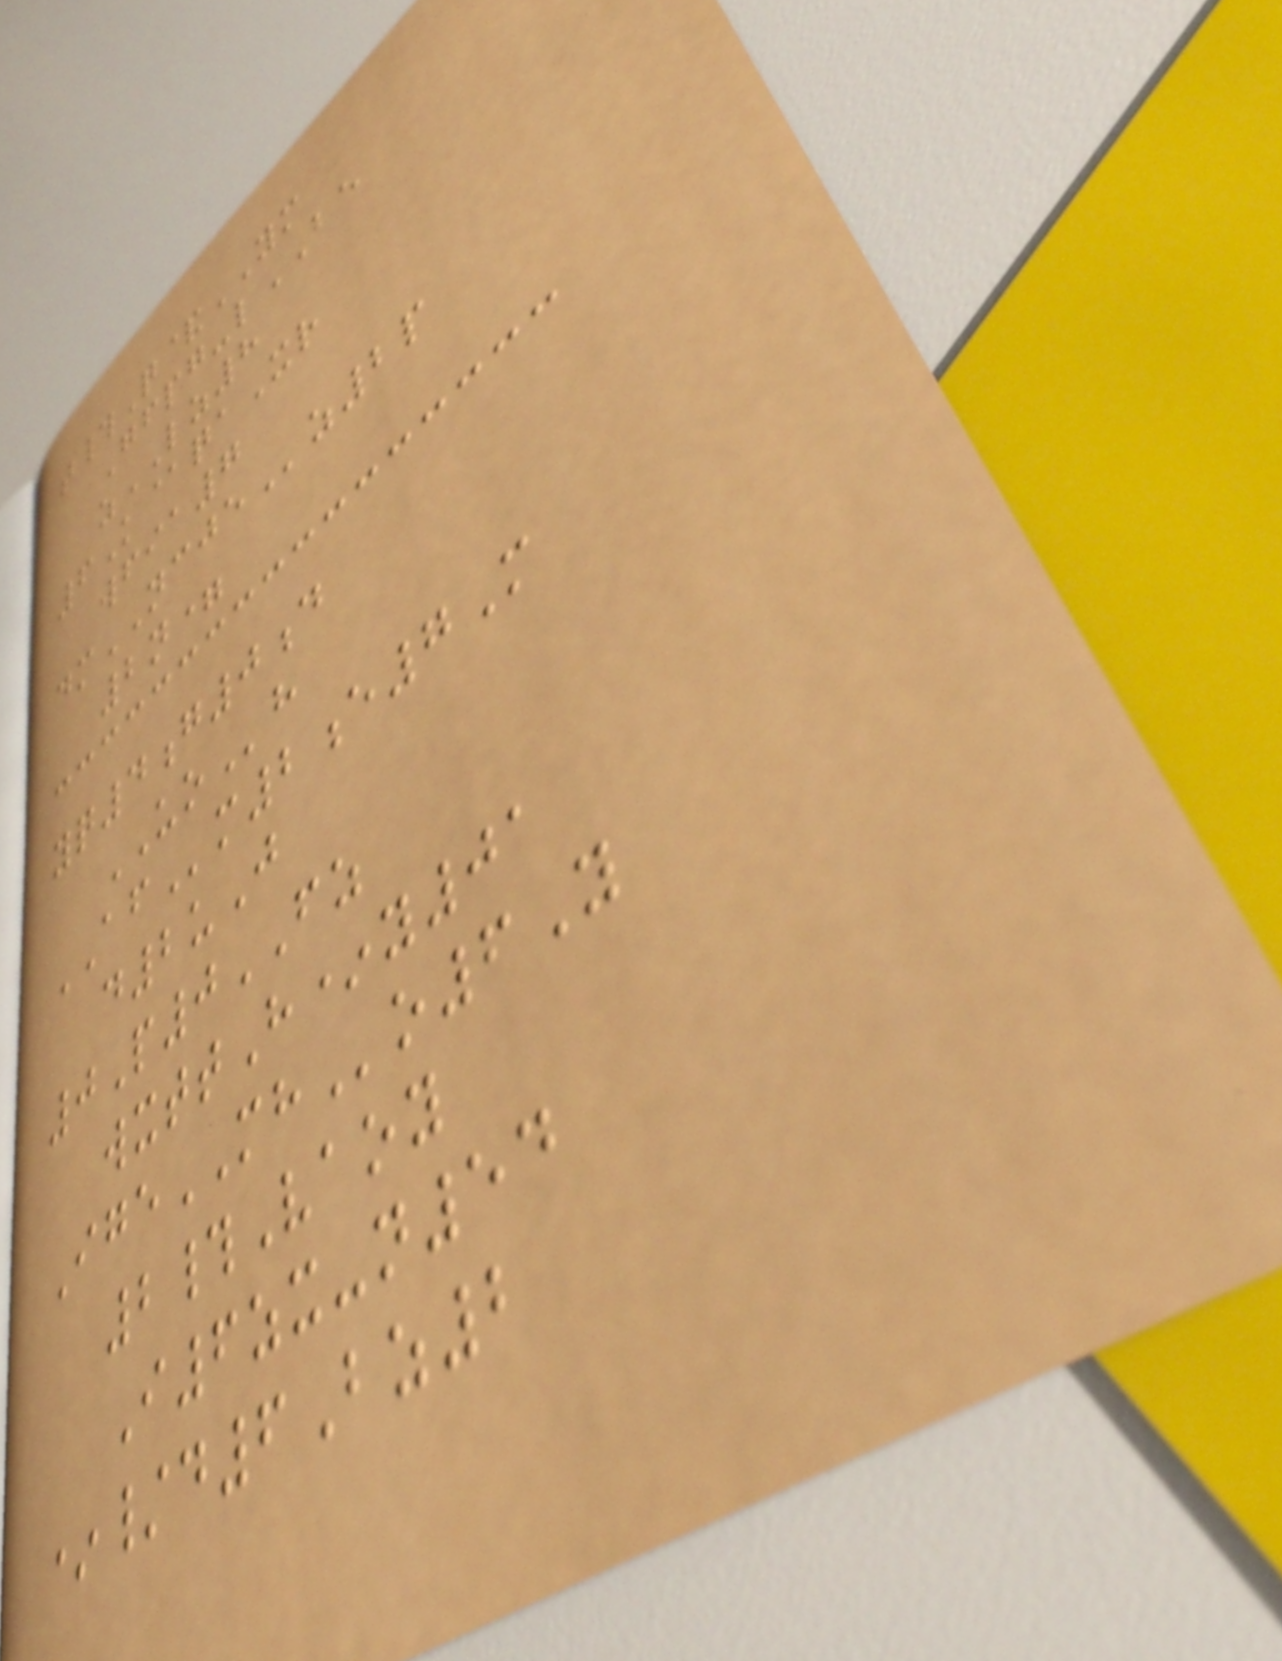t#Q&YM
Gfpg-lBE
zLZ8
6K@qaXr
wfia7
dmNCJEz2p
2n=
yq4g0d
UOh
AFm2e7M
d2uJ
0P0FZ
wxttH*y01
IgeMHo6Y
2#Vaoy
I6zx-n54
*/d6Bz2
